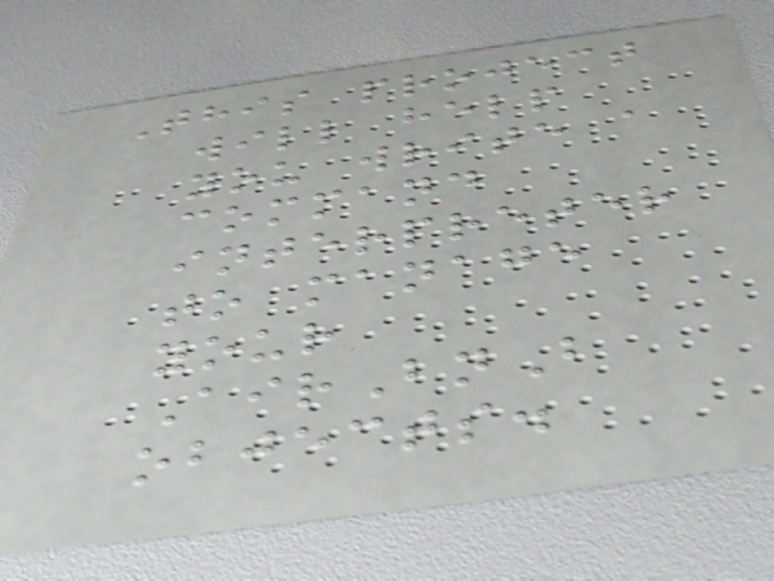This project
will help
you write a
command
interpreter
to manage
your
AirBnB
objects.
